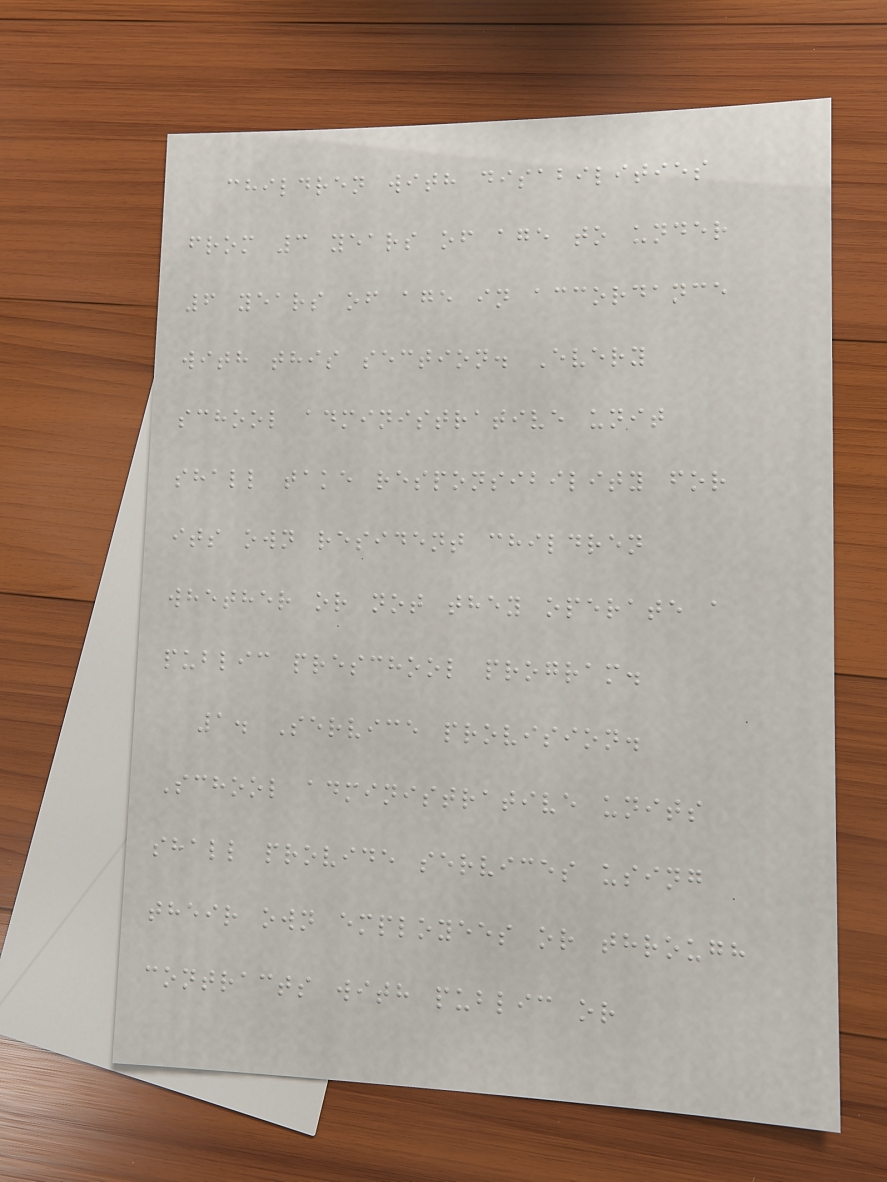children with disabilities
from 3 years of age to under
6 years of age in accordance
with this section. Every
school administrative unit
shall take responsibility for
its own resident children
whether or not they operate a
public preschool program.
1. Service provision.
School administrative units
shall provide services using
their own employees or through
contracts with public or
